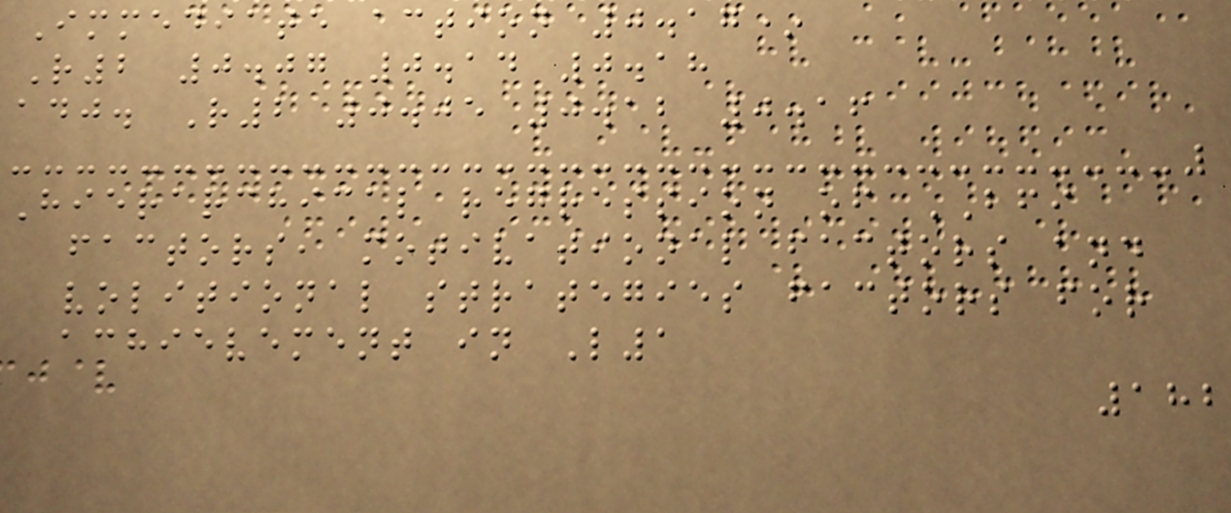Immediate action 0.17*
R2 0.07 0.14 0.18
adj. R2 0.05 0.12 0.16
Hierarchical regression of BFI
factors, motivational factors and
volitional strategies factors for
achievement in L1
182
